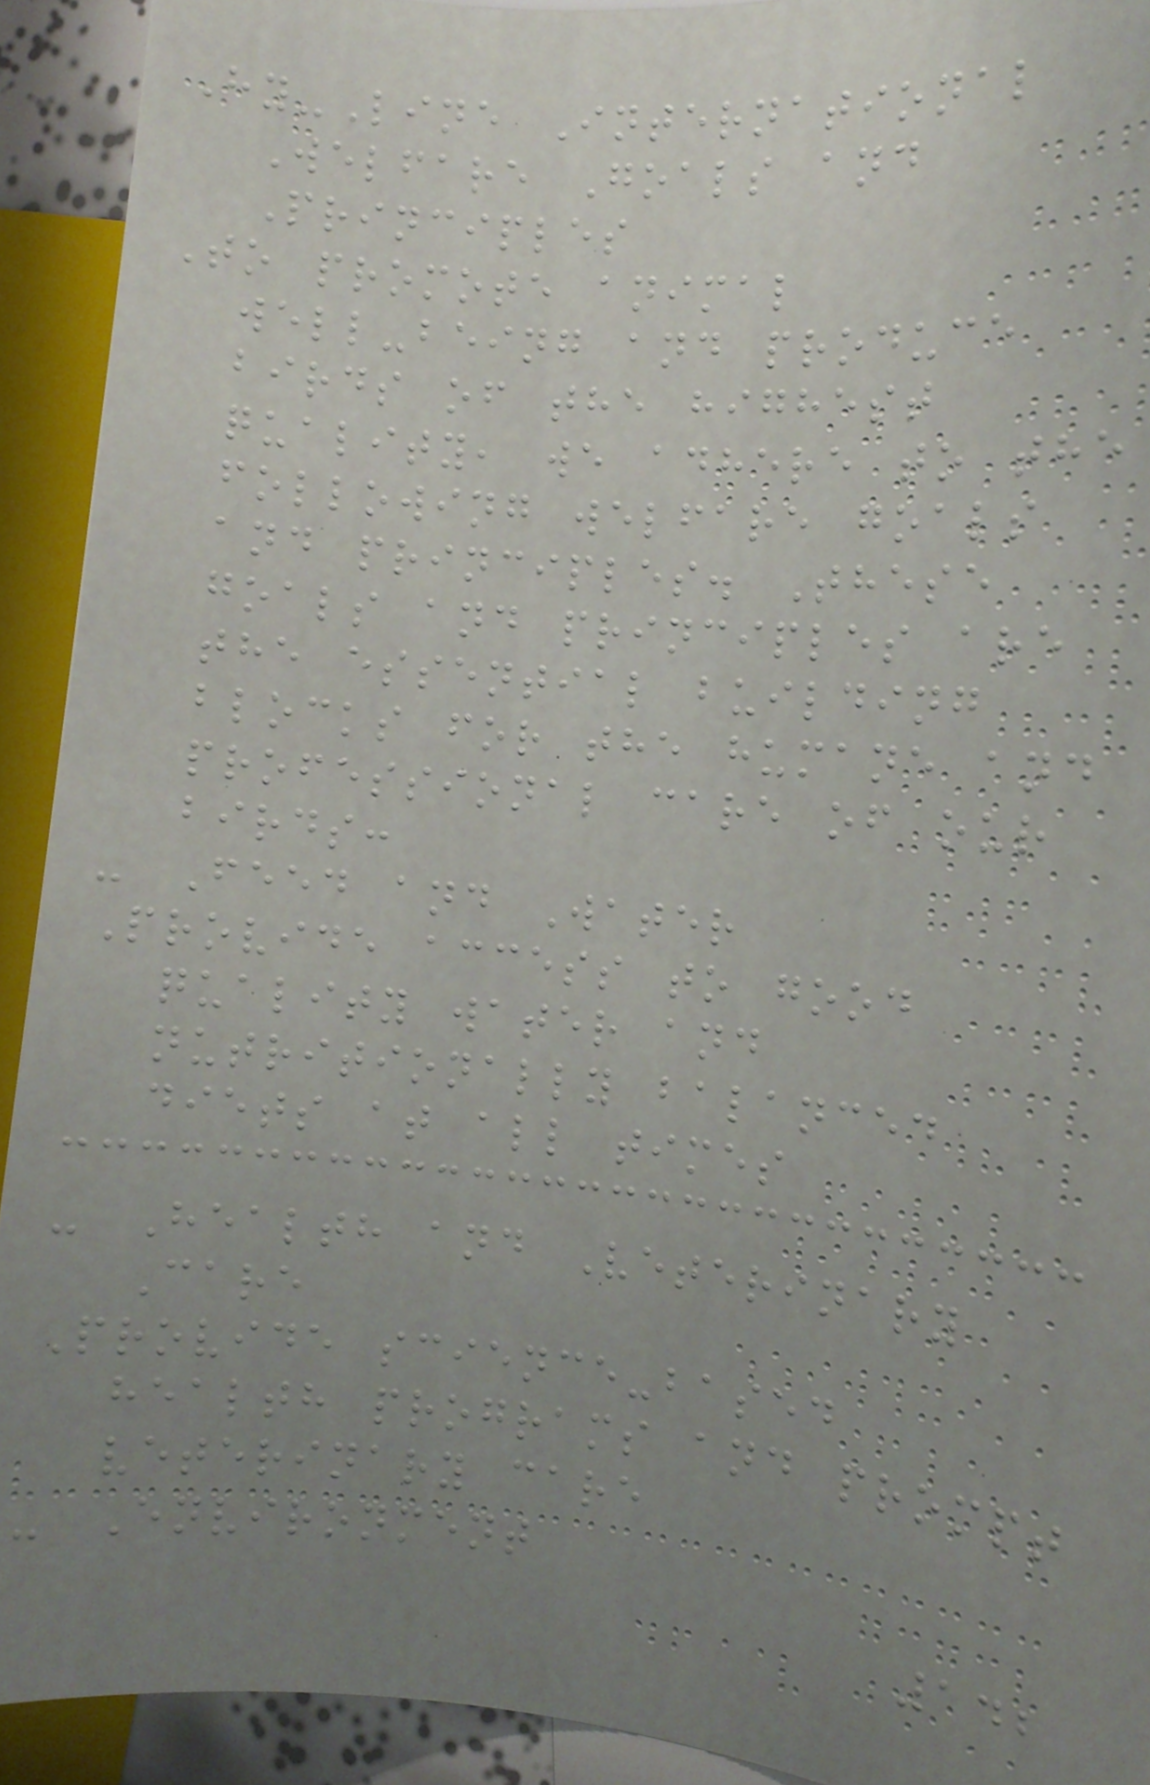Hy-Line International
Welfare Goals and
Principles
To promote animal
well-being and produce
birds of the highest
quality, we adhere to the
following welfare goals
and principles. These
goals and principles are
the essential building
blocks for the humane and
professional care of our
birds:
- Feed and Water
Provide access to good
quality water and
nutritionally balanced
diets at all times
- Health and Veterinary
Care
Provide science-based
health programs and prompt
veterinary care
- Environment
142
